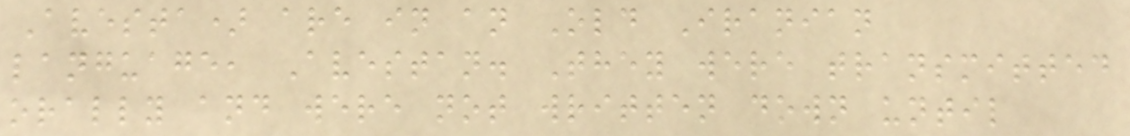Avesta) are in an Old Iranian
language, Avestan. They were transmitted
orally and were not written down until
